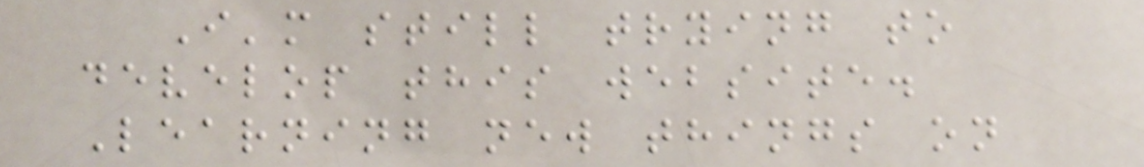I'm still trying to
develop this website.
Learning new things on
